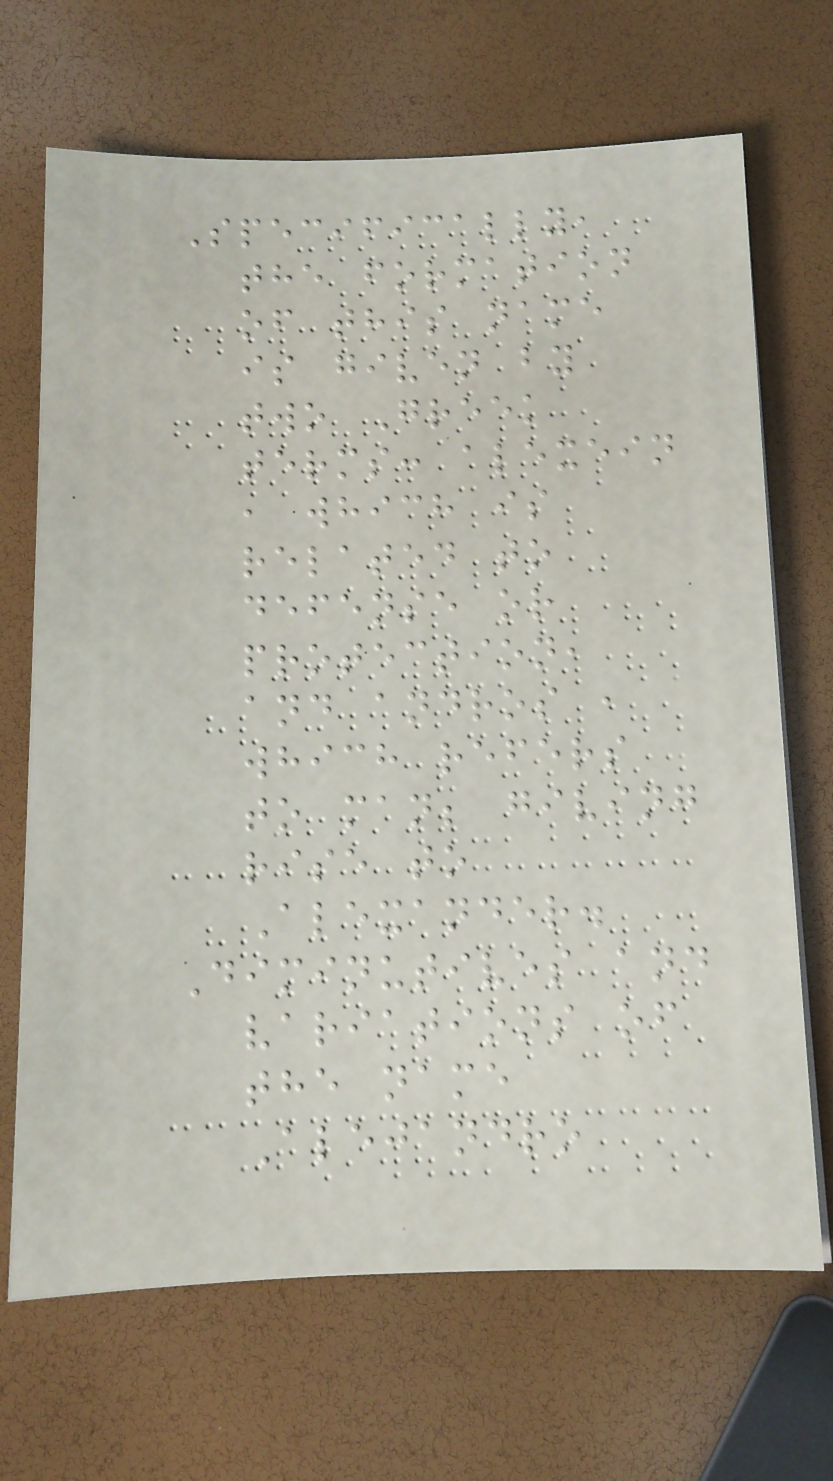Specifically,
the formation
of this name
is given by
two Greek
terms: alexein
, which is
related to
defense or
protection,
and andros ,
which refers
to man; giving
rise to
Alexander.
Diminutives and
variations of
the name
Alejandro
